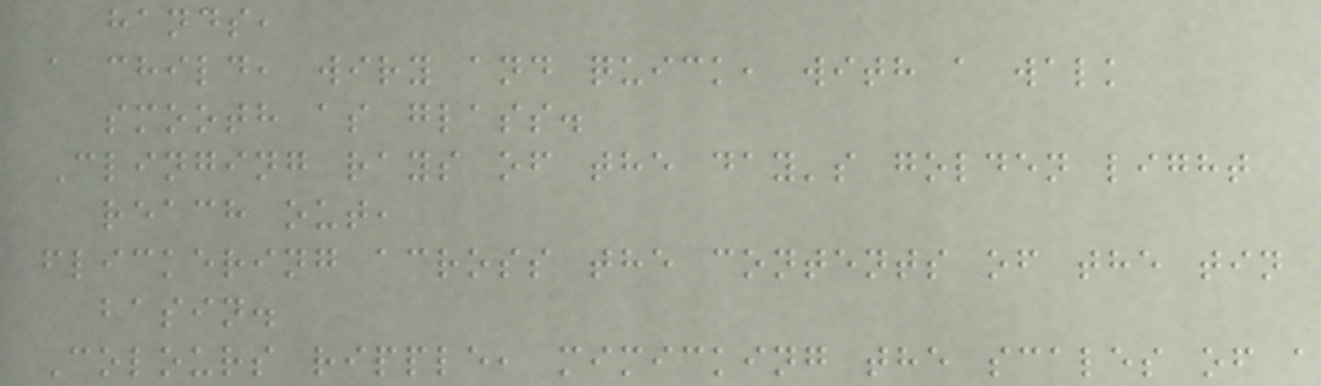hands,
a child, wiry and quick, with a walk
smooth as glass.
Clinging rays of the day's golden light
reach out,
flickering across the contents of the tin
basin.
Colours ripple, mimicking the scales of a
